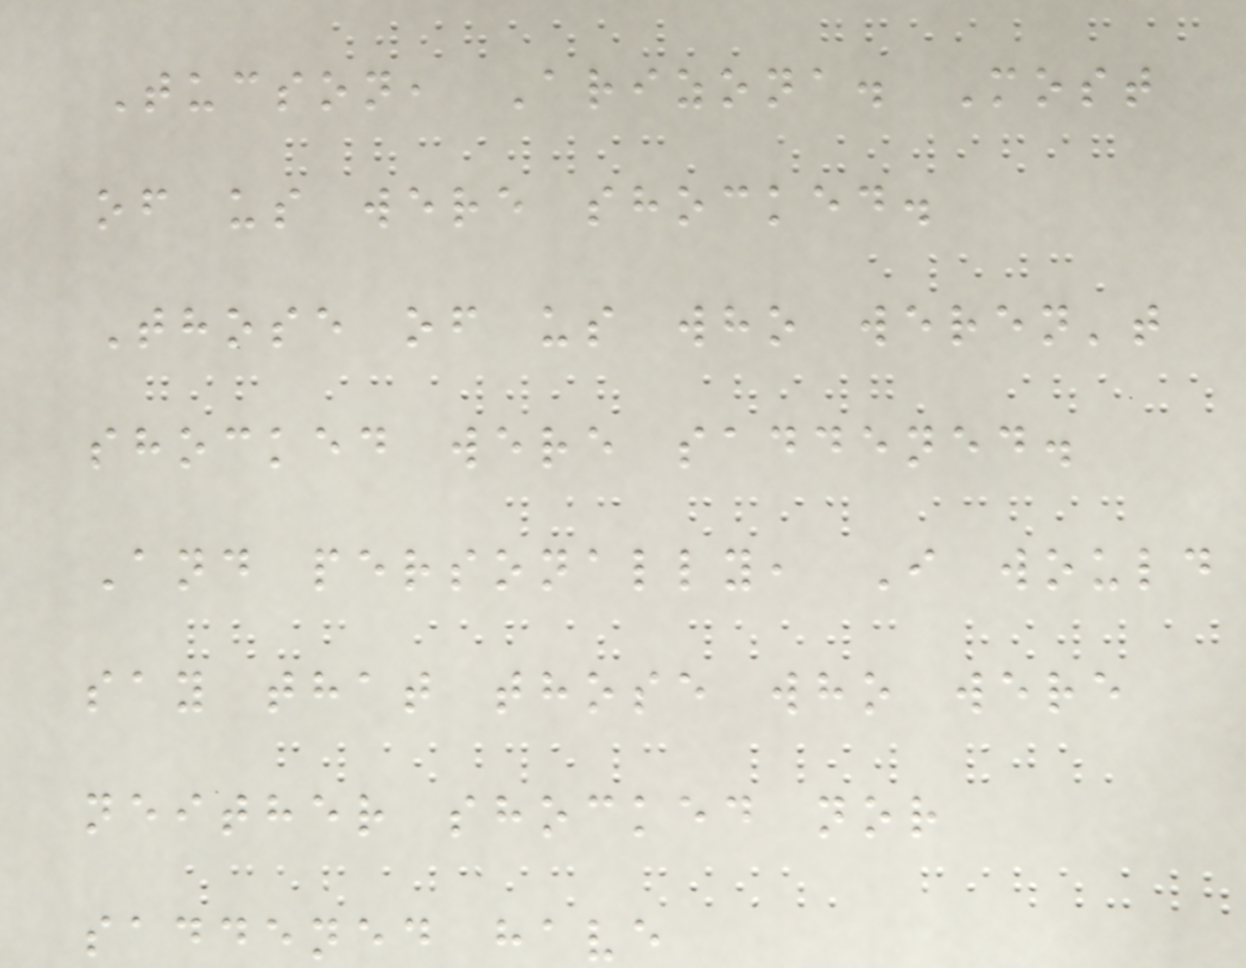Tucson, Arizona. Most
of us were shocked.
Those of us who weren't
shocked were saddened.
And personally, I would
say that those who were
neither shocked nor
saddened have
